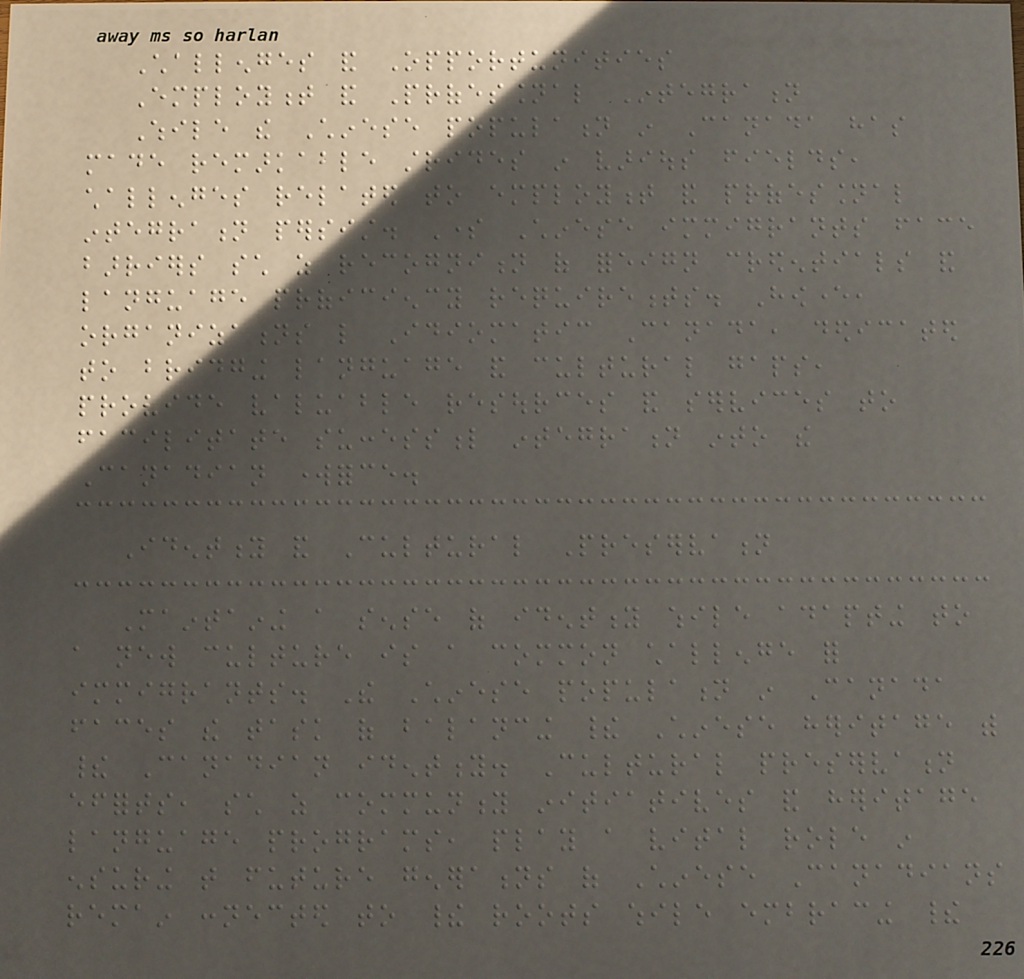Challenges and Opportunities
Employment and Professional Integration
While the Chinese population in Canada has
made remarkable strides in various fields,
challenges related to employment and professional
integration persist. Some Chinese immigrants face
barriers such as recognition of foreign credentials and
language proficiency requirements. However,
organizations like Idiomatic Canada, dedicated
to bridging language and cultural gaps,
provide valuable resources and services to
facilitate successful integration into the
Canadian workforce.
Identity and Cultural Preservation
Maintaining a sense of identity while adapting to
a new culture is a common challenge for
immigrants. The Chinese population in Canada
faces the task of balancing their Chinese heritage with
their Canadian identity. Cultural preservation
efforts, such as community initiatives and heritage
language programs, play a vital role in
ensuring that future generations of Chinese Canadians
remain connected to their roots while embracing their
